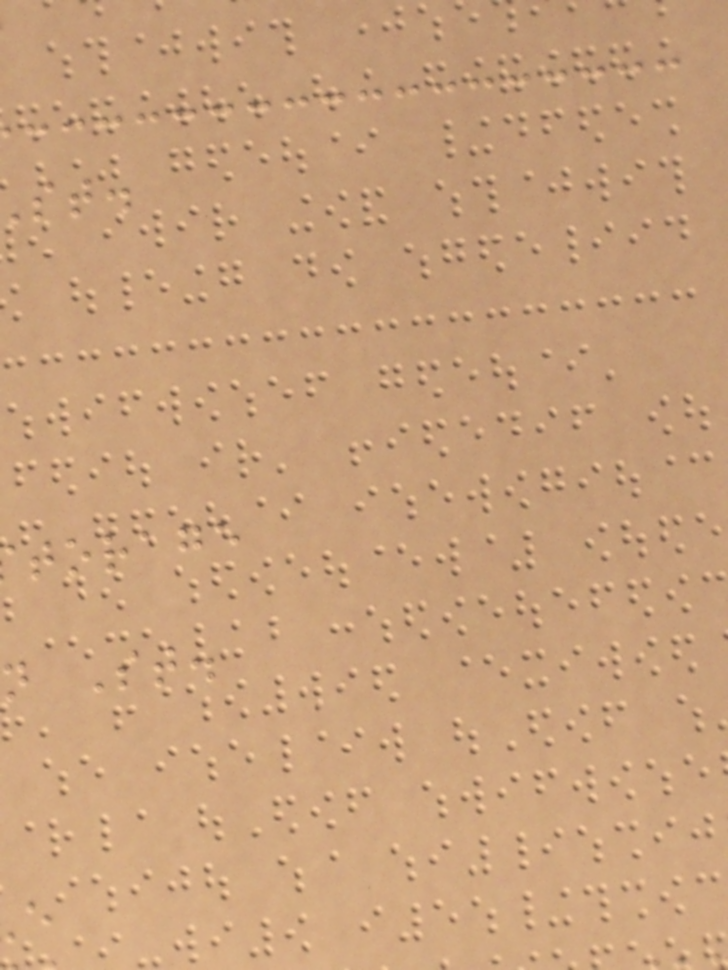torage
n St.
